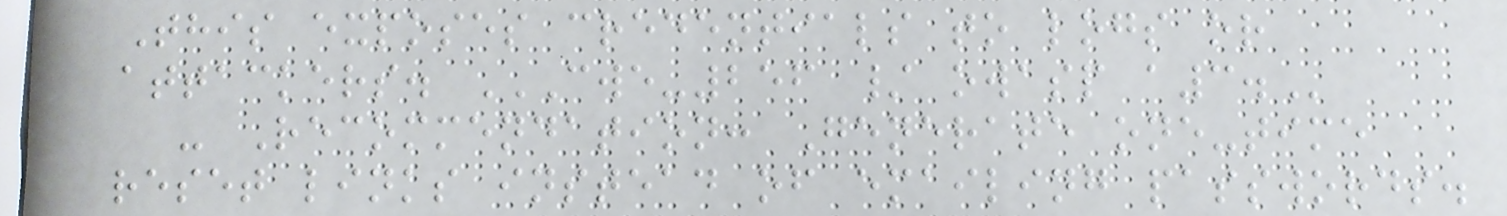This exposes credentials to logs or
attackers. CWE-256 / OWASP A3.
- Recommendation: Generate one-time
reset links instead of emailing passwords.
